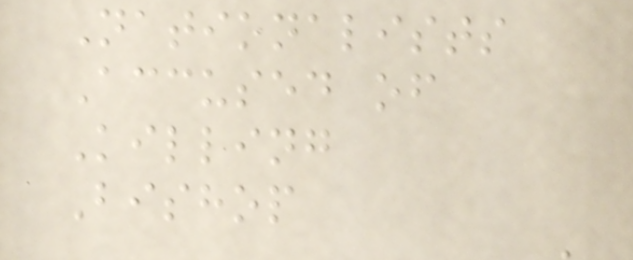Nationalists
Accused of
Killing
Bishop
